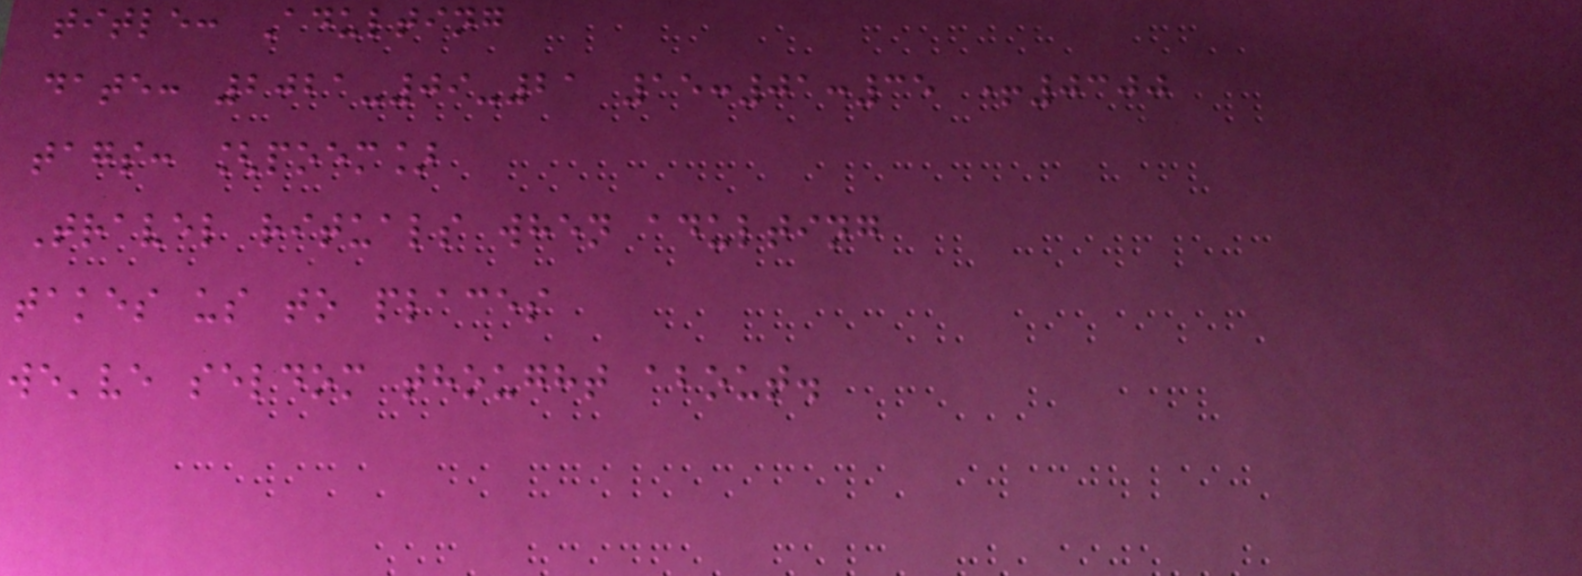title: Adulting
date: 2021-09-21 15:01:35 +0300
tags: [poem]
Travel rituals when adulting
takes us to places
we've seldom thought about.
